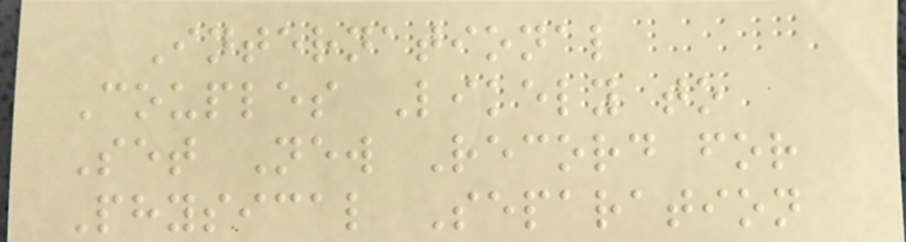International
Couples Likely to
Set New Record for
Physical Separation
